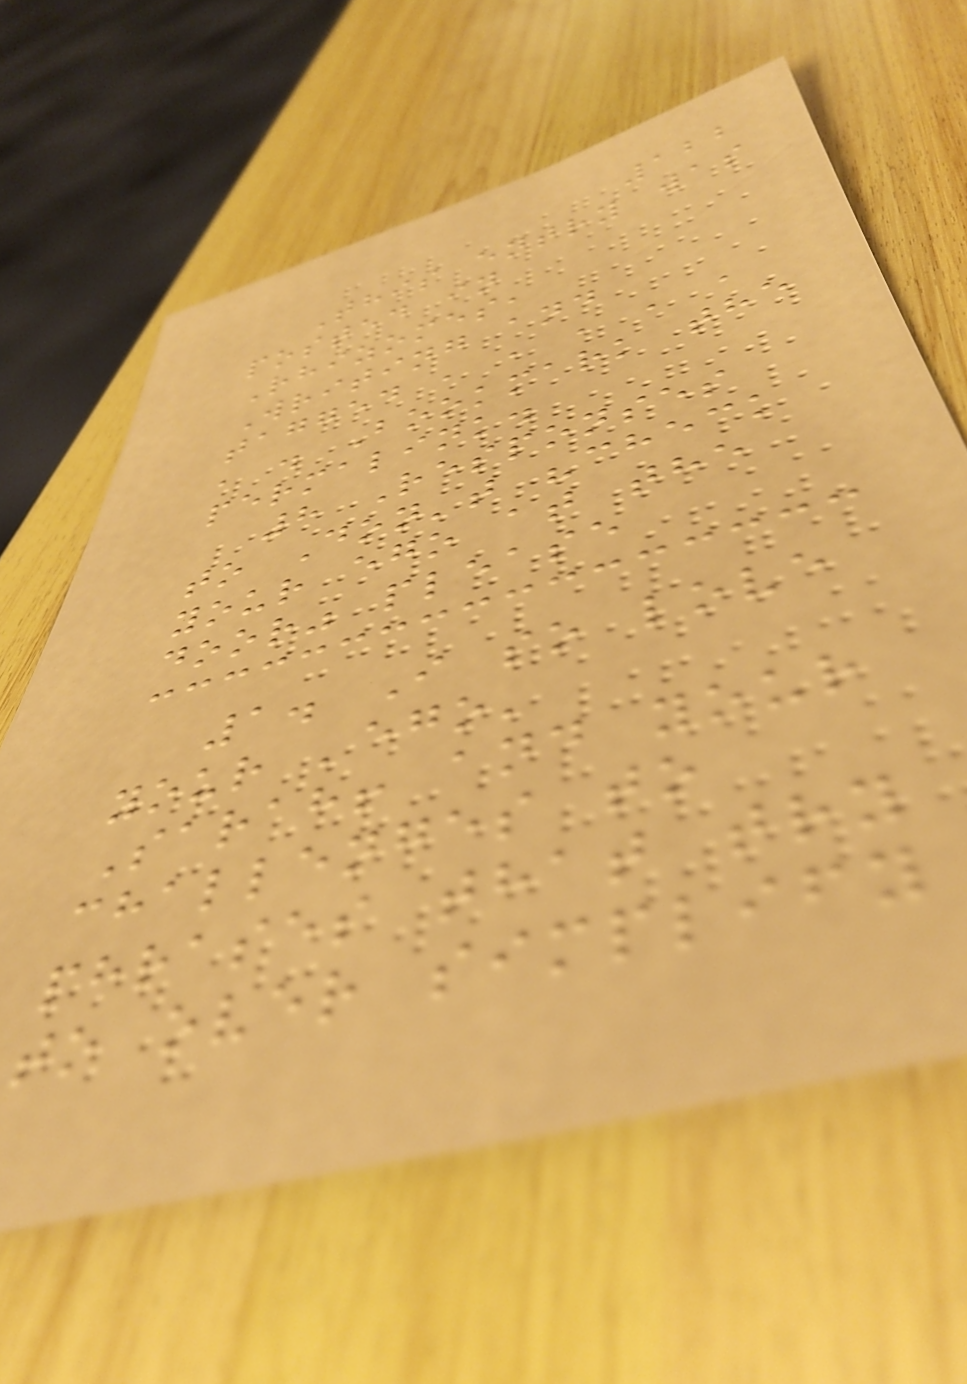122
This entry was
posted in
Rhizomes,
Writing and
tagged , , , , ,
, . Bookmark the
permalink.
8 Responses
to Don't "check
your ego at the
door" please
1. I so love
your 'ego'
Sarah! and your
challenges to
phrases that try
to over simplify
